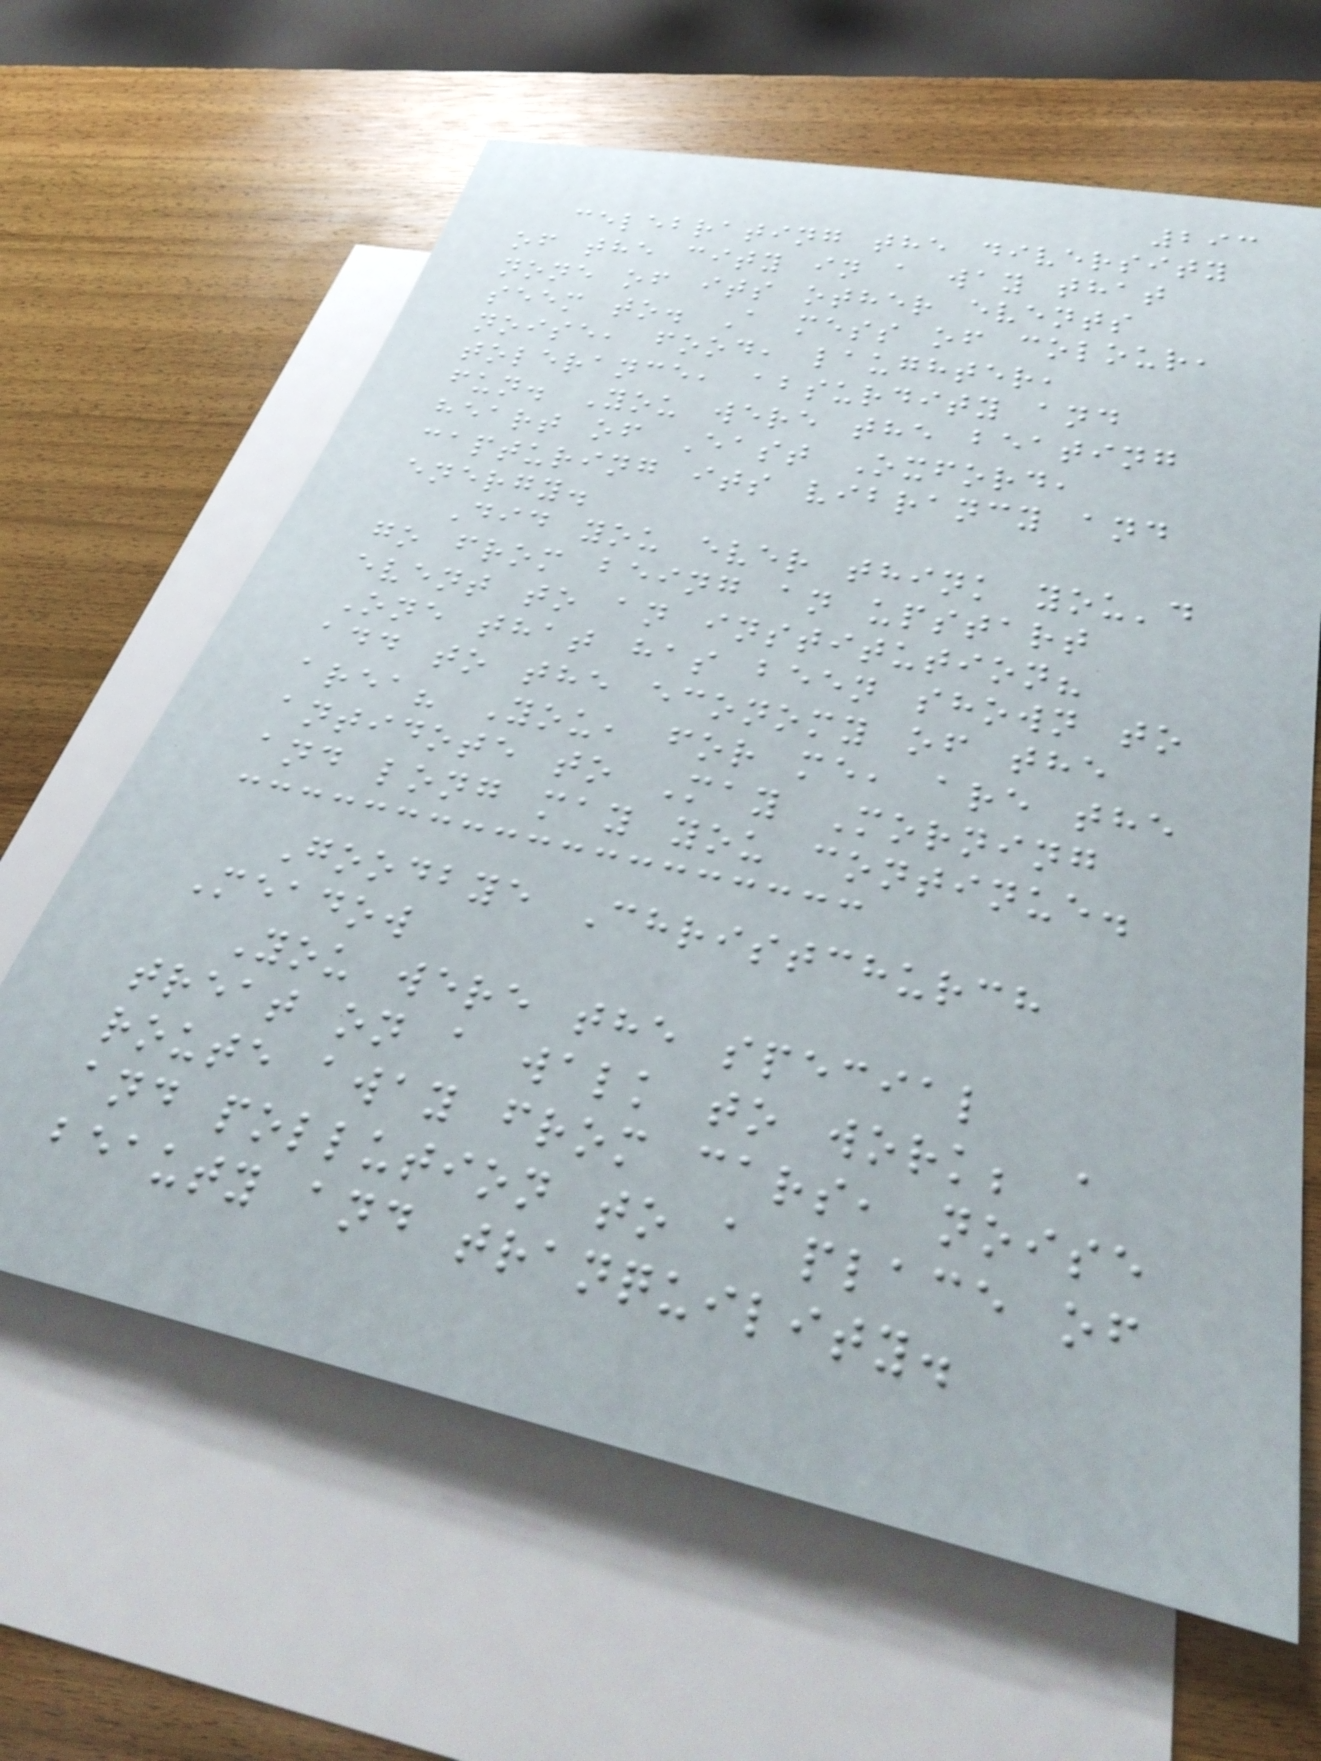293
celebrating the diversity
of the city in a way that
none of its other events
seem to. A mess of colour,
noise, food, laughter,
tolerance, absurdity and
fun. You were the beating
heart of East Oxford,
capturing its vibrancy and
energy.
Did you ever think you'd
go from being an upstart
event to an institution?
One that has been shown to
add to the economy of the
area? You, for me, are the
antidote to May Morning
and long may you continue.
Goodbye Christchurch
Meadow
You were the special
treat on a walk to work; a
route away from cars, noise
and pollution to a place of
beauty and tranquility.
